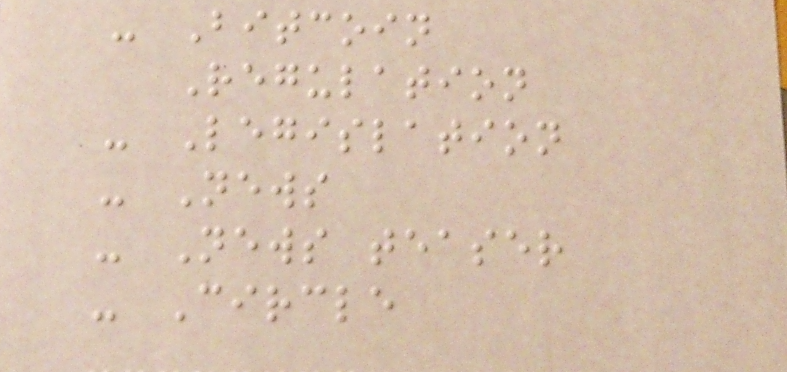- Bitcoin
Regulation
- Legislation
- News
- News teaser
- Circle
